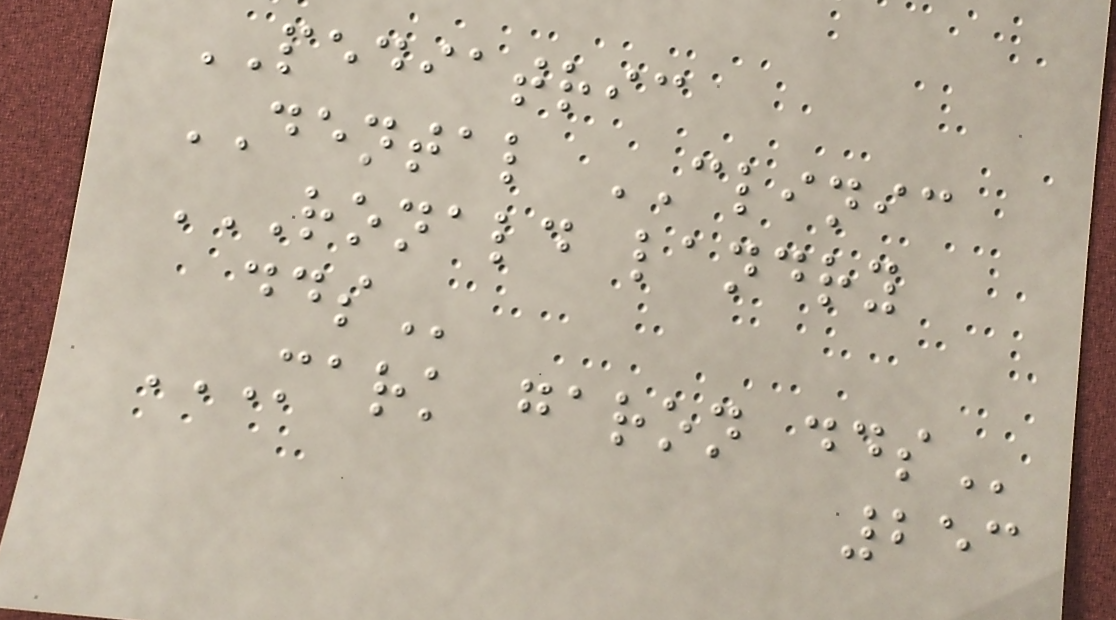PEDIATRIC
DENTAL CLINIC
RONALD LANDRY
DDS
MARK GARON DDS
253
